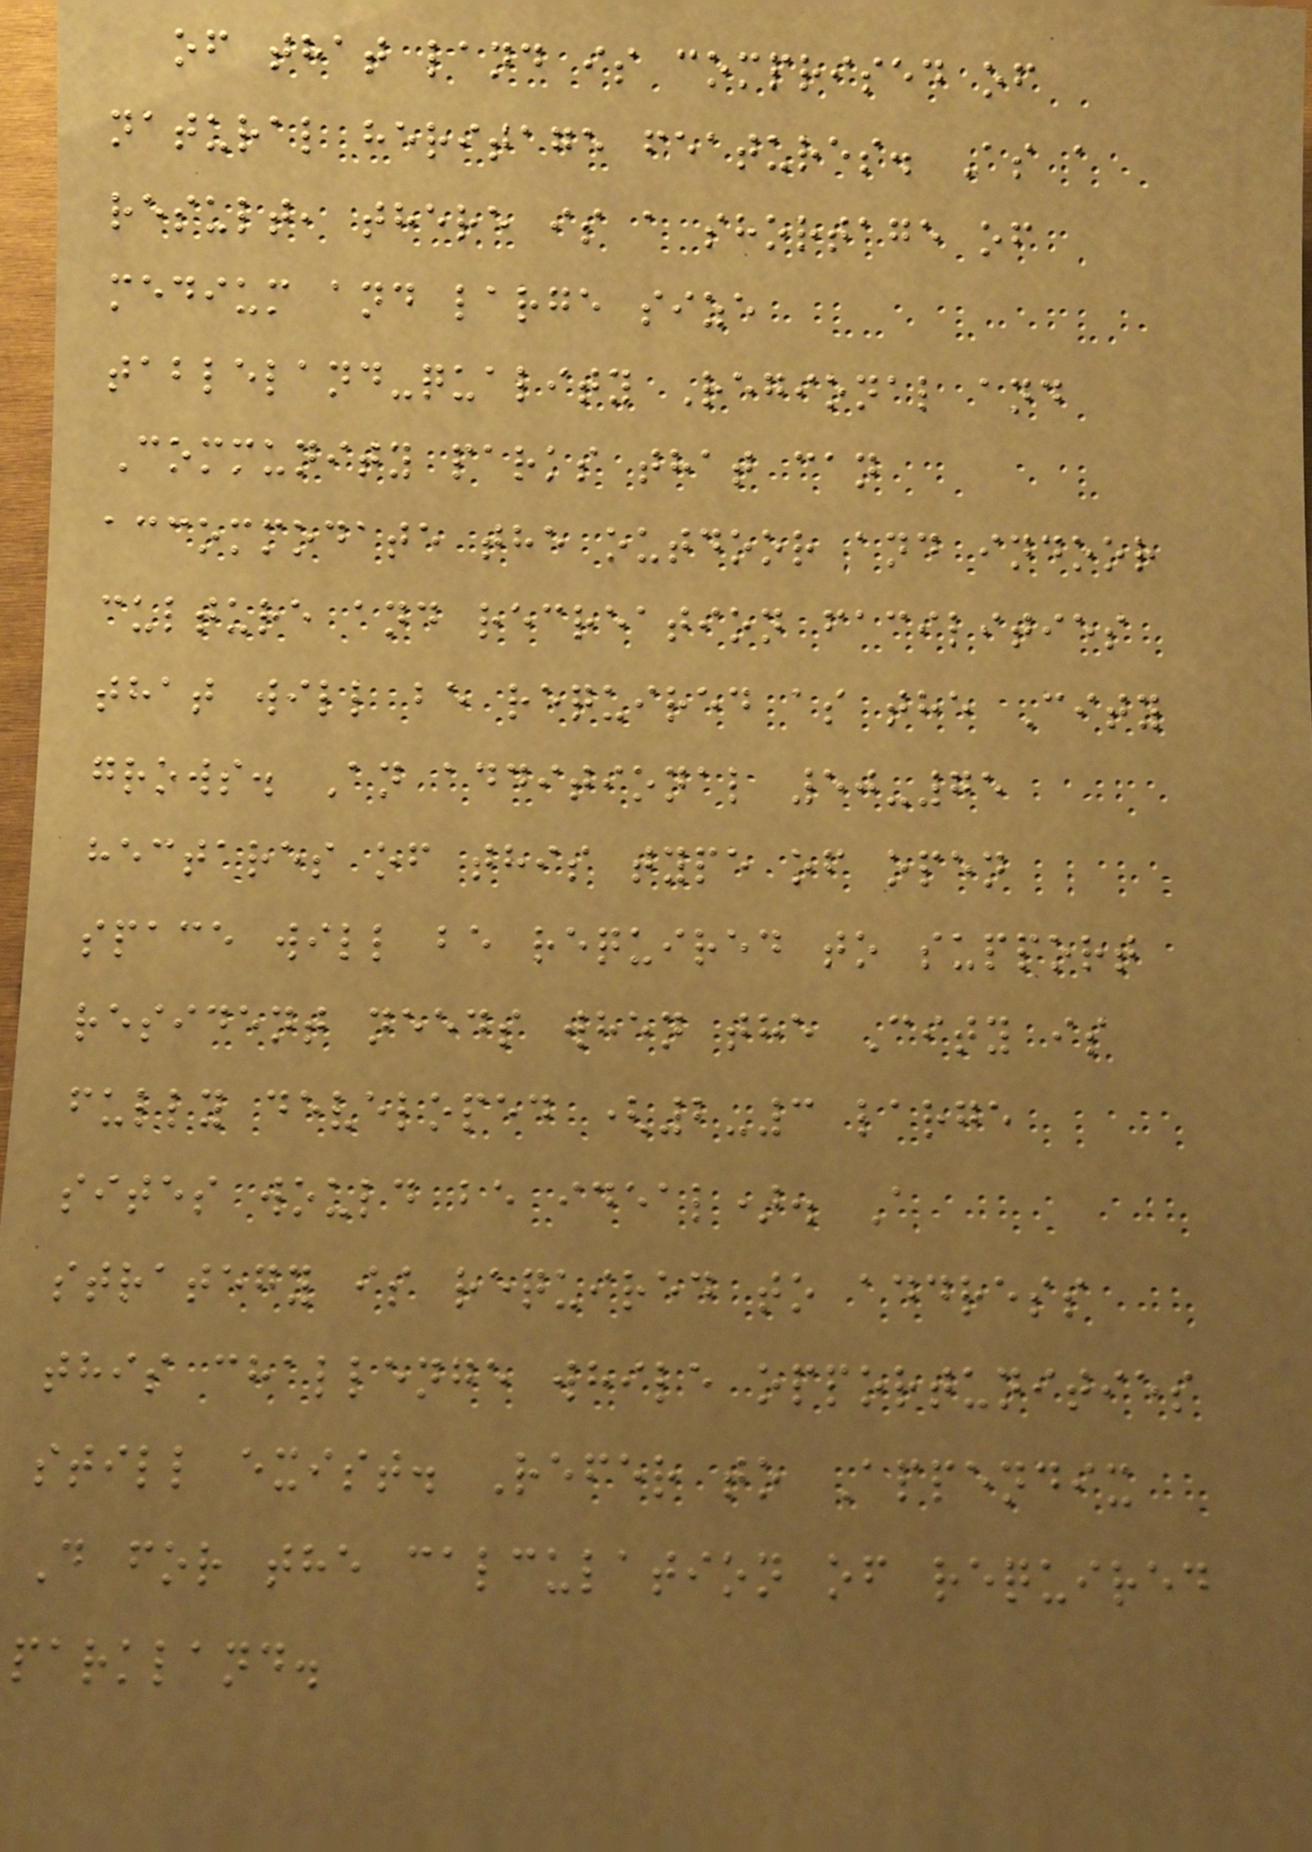of that land is comprised of
natural heritage features. As a
result, there is a shortage of
medium and large size
tableland-quality Regional and
Community parks that can
accommodate the outdoor and indoor
culture and recreation facilities
that will be required as the City
grows. An additional 50-75
hectares of this type of open
space will be required to support
resident needs when the City is
fully developed (2-3 large
sites would be ideal). A
strategy is required to address
this challenge while opportunities
still exist. Refer to Appendix
D for the calculation of required
parkland.
